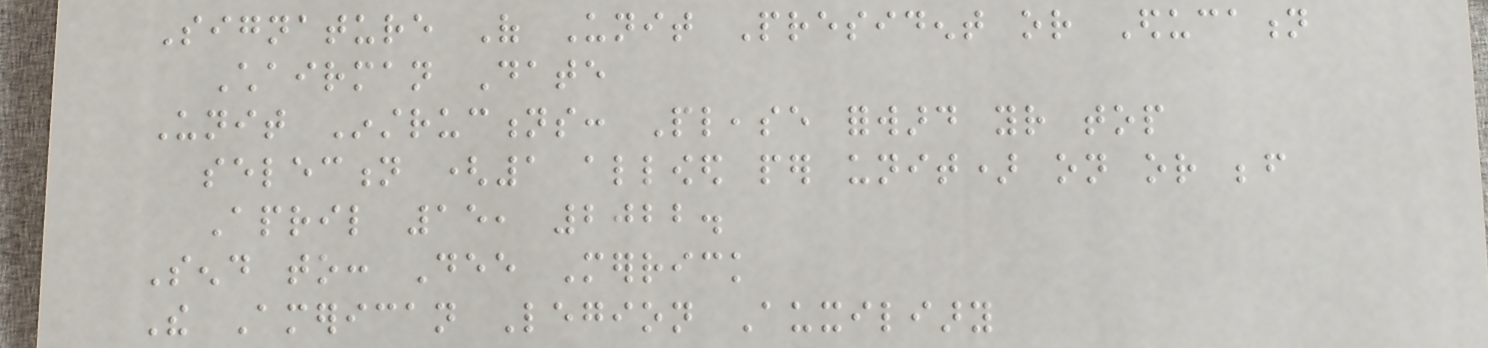Signature Of Unit President or Education
Chairman Date
Unit Instructions: Please forward your top
selection (1 allowed per unit) on or before
April 15, 2022.
Send to: Dee Merrick
The American Legion Auxiliary
